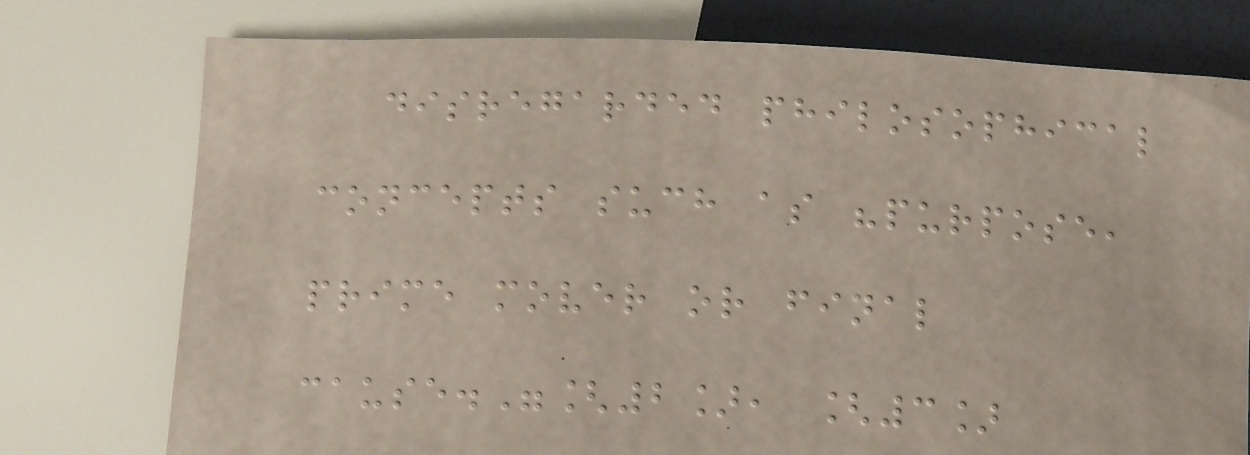disregarded philosophical
concepts such as "purpose,
prime mover or final
cause."[2], [3]
